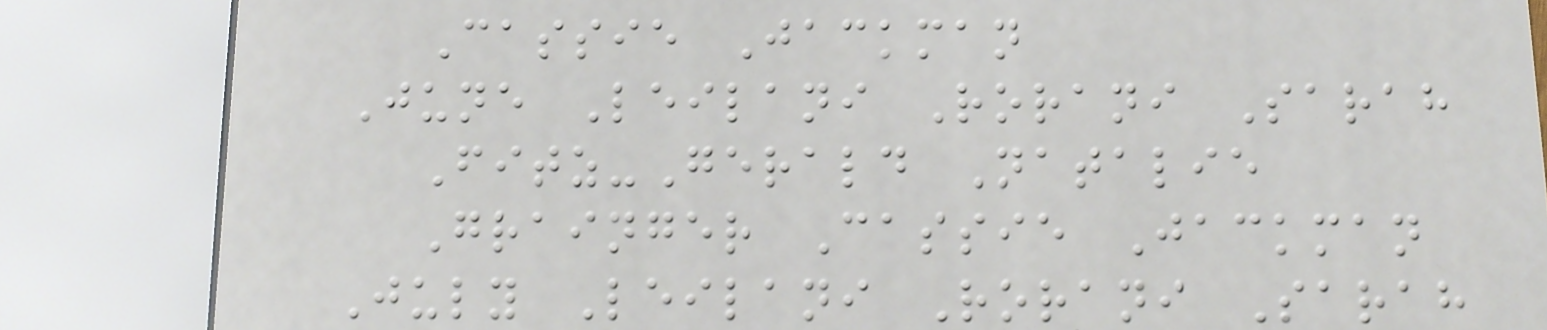Cassie Jackman
June Leilani Rorani Sarah
Fitz-Gerald Natalie
Grainger Cassie Jackman
July Leilani Rorani Sarah
